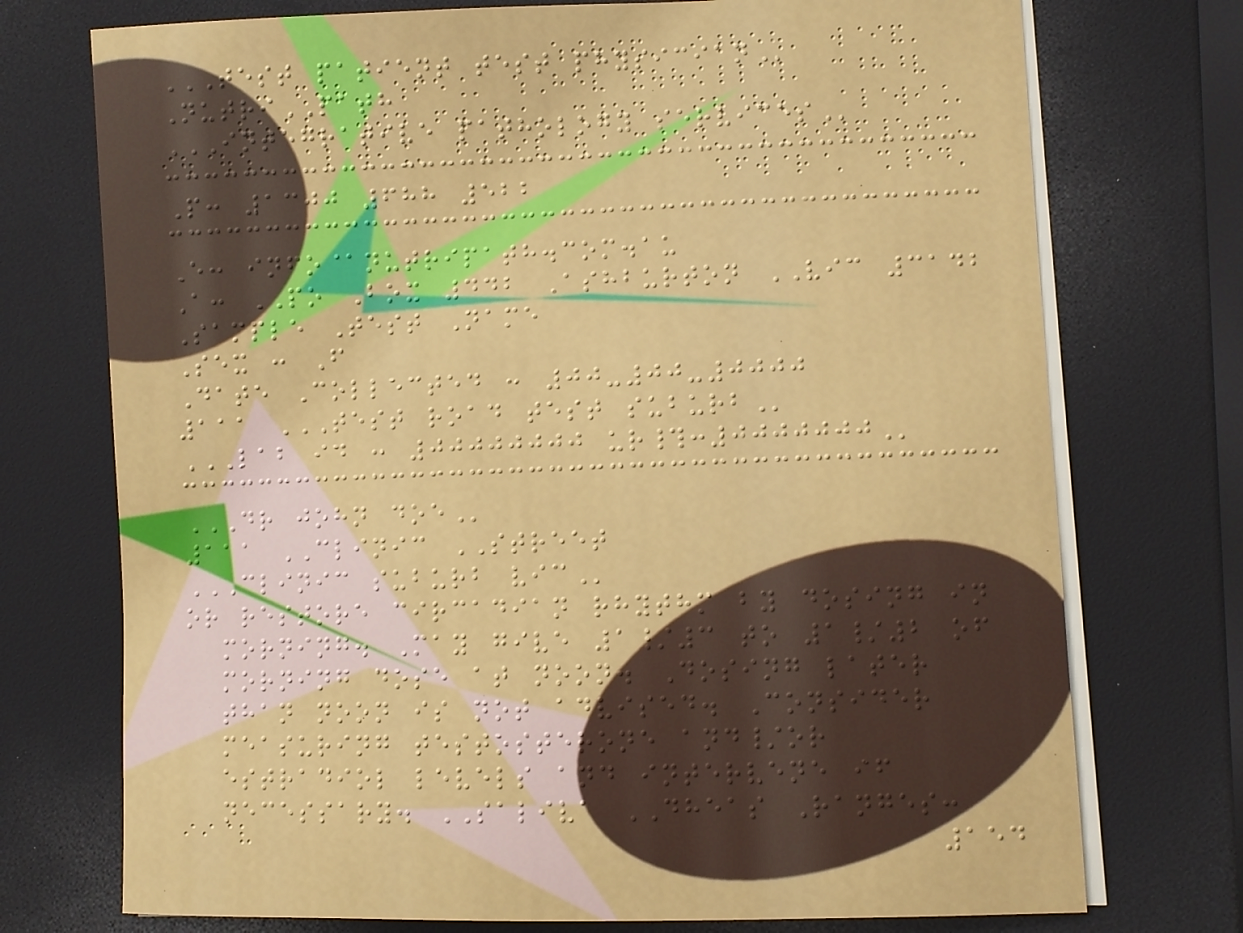TEST PATIENT TEST PHYSICIAN
NutriPATH
INTEGRATIVE PATHOLOGY SERVICES
P: 1300 688 522
E: info@nutripath.com.au
A: PO Box 442 Ashburton VIC 3142
Sample Test Name
Sex : F
Date Collected : 00-00-0000
111 TEST ROAD TEST SUBURB
LAB ID : 00000000 UR#:0000000
DR JOHN DOE
111 CLINIC STREET
CLINIC SUBURB VIC
or restore circadian rhythm by dosing in
morning. May give 1/3 to 1/2 of
morning dose at noon. Dosing later
than noon is not advised. Consider
measuring testosterone and/or
estradiol levels and intervene if
necessary. SALIVA DHEAS Ranges:
154
